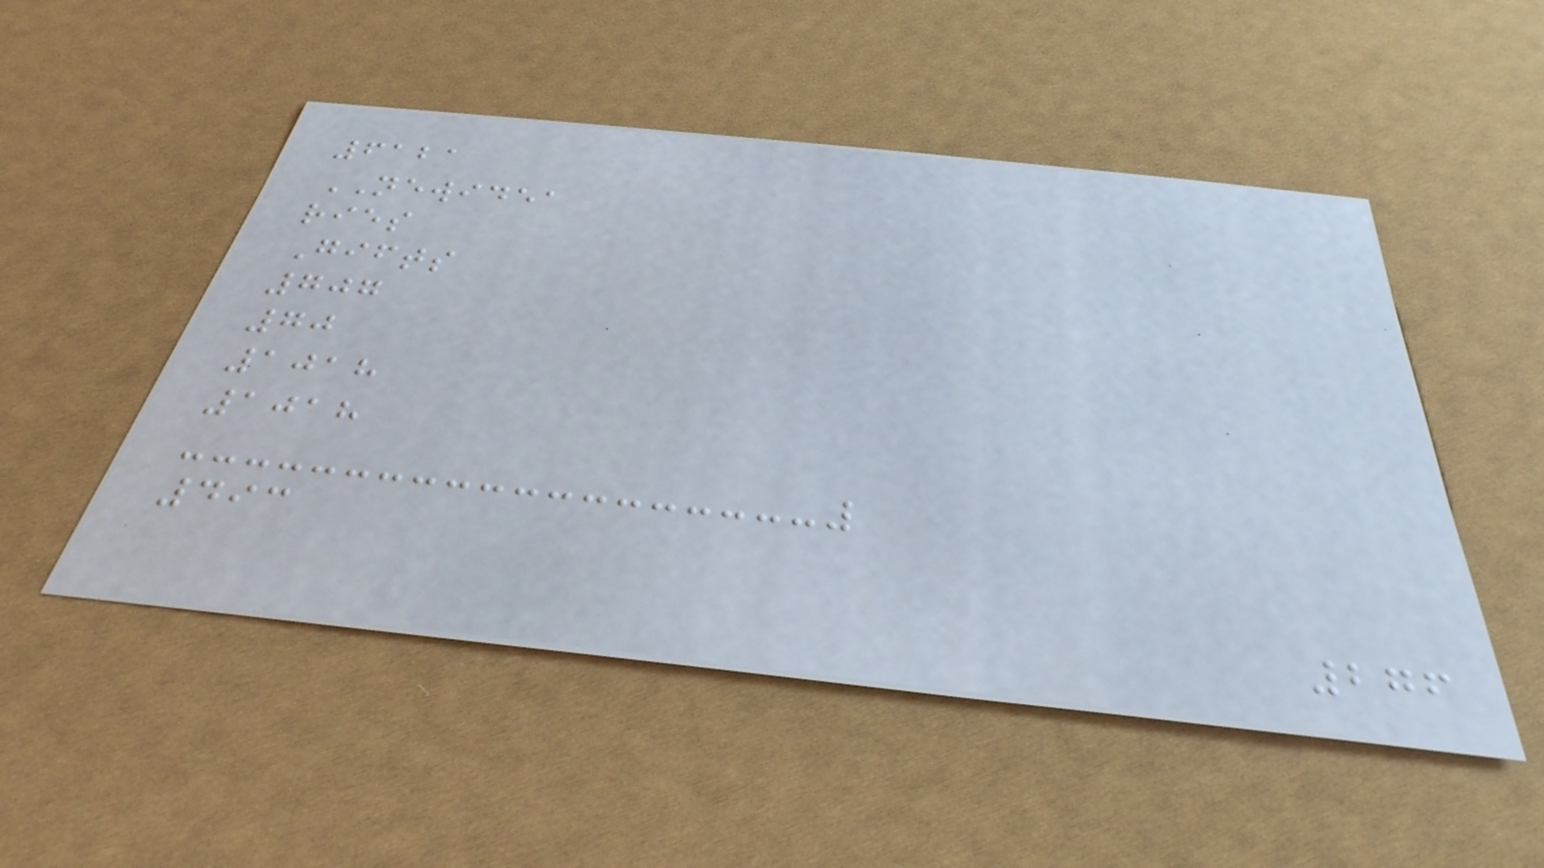6121
NEWIDEA
ries
Gifts
707
70
1018
1018
493
276
